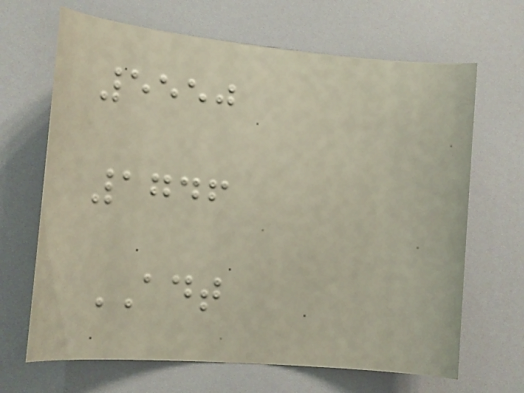5550
1746
ADT
